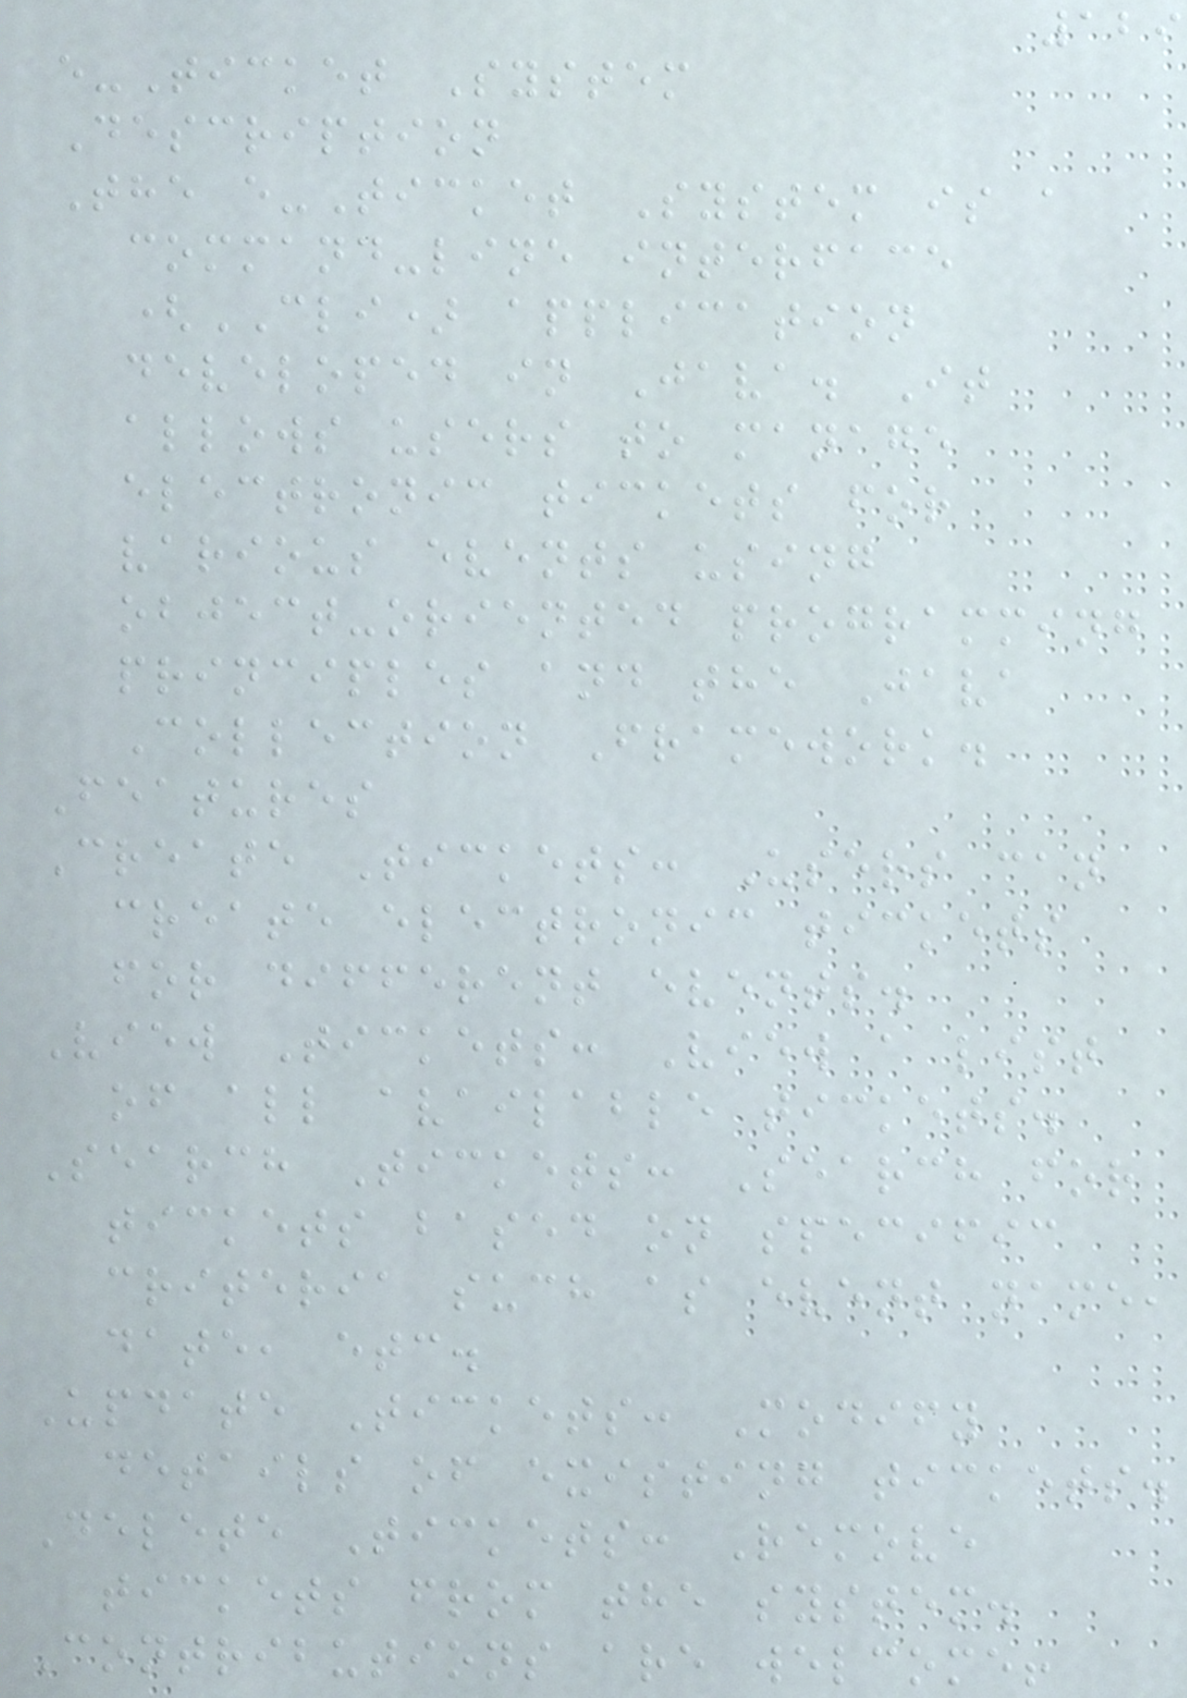129
e-Ticket System
Description
The e-Ticket System is a
command-line interface
(CLI) application
developed in Java. It
allows users to manage
electronic tickets for
various events using
object-oriented programming
principles and the Java
Collection Framework.
Features
Create Tickets: Users can
create electronic tickets
for different events.
View Tickets: View a list
of all available tickets.
Search Tickets: Search for
tickets based on specific
criteria such as event name,
date, etc.
Update Tickets: Modify
details of existing tickets.
Delete Tickets: Remove
tickets from the system.
Contributions are welcome!
